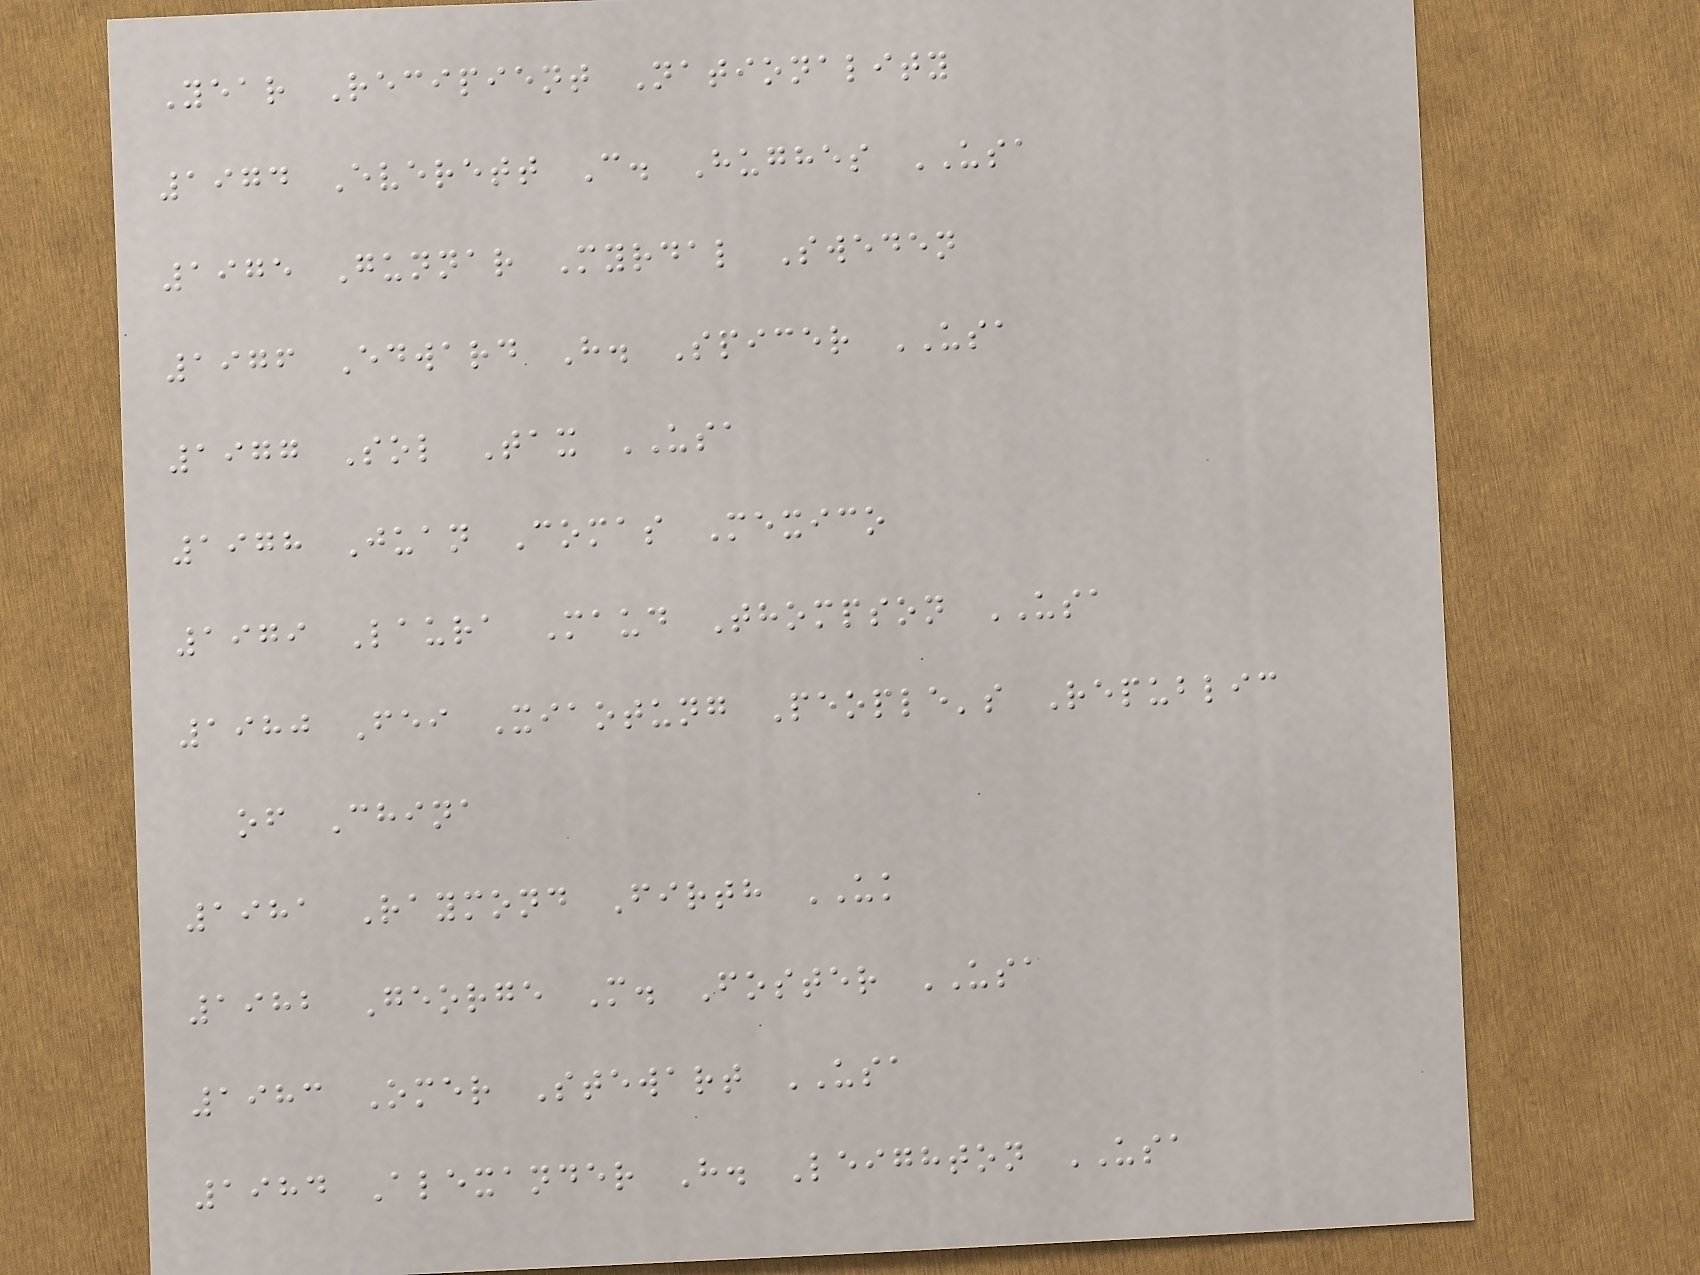Year Recipient Nationality
1974 Everett C. Hughes USA
1975 Gunnar Myrdal Sweden
1976 Edward H. Spicer USA
1977 Sol Tax USA
1978 Juan Comas Mexico
1979 Laura Maud Thompson USA
1980 Fei Xiaotung People's Republic
of China
1981 Raymond Firth UK
1982 George M. Foster USA
1983 Omer Stewart USA
1984 Alexander H. Leighton USA
